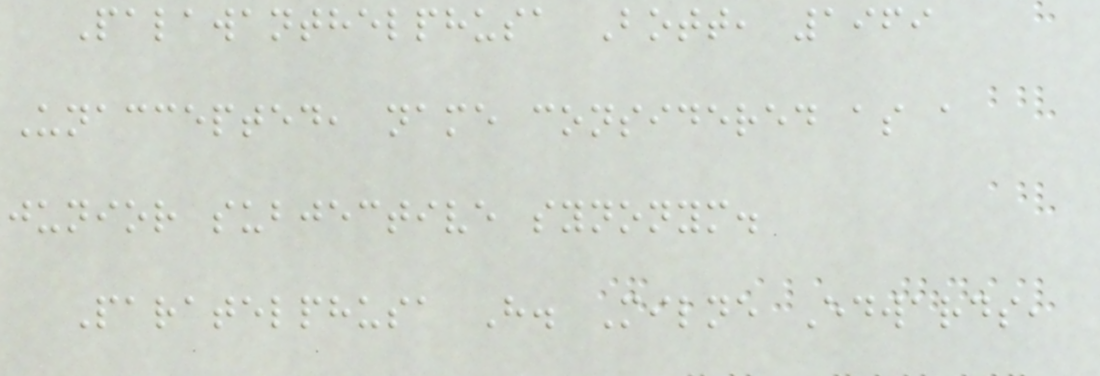Palawanthelphusa Bott, 1969
Unaccepted, name considered as a
junior subjective synonym.
Paratelphusa H. Milne Edwards,
